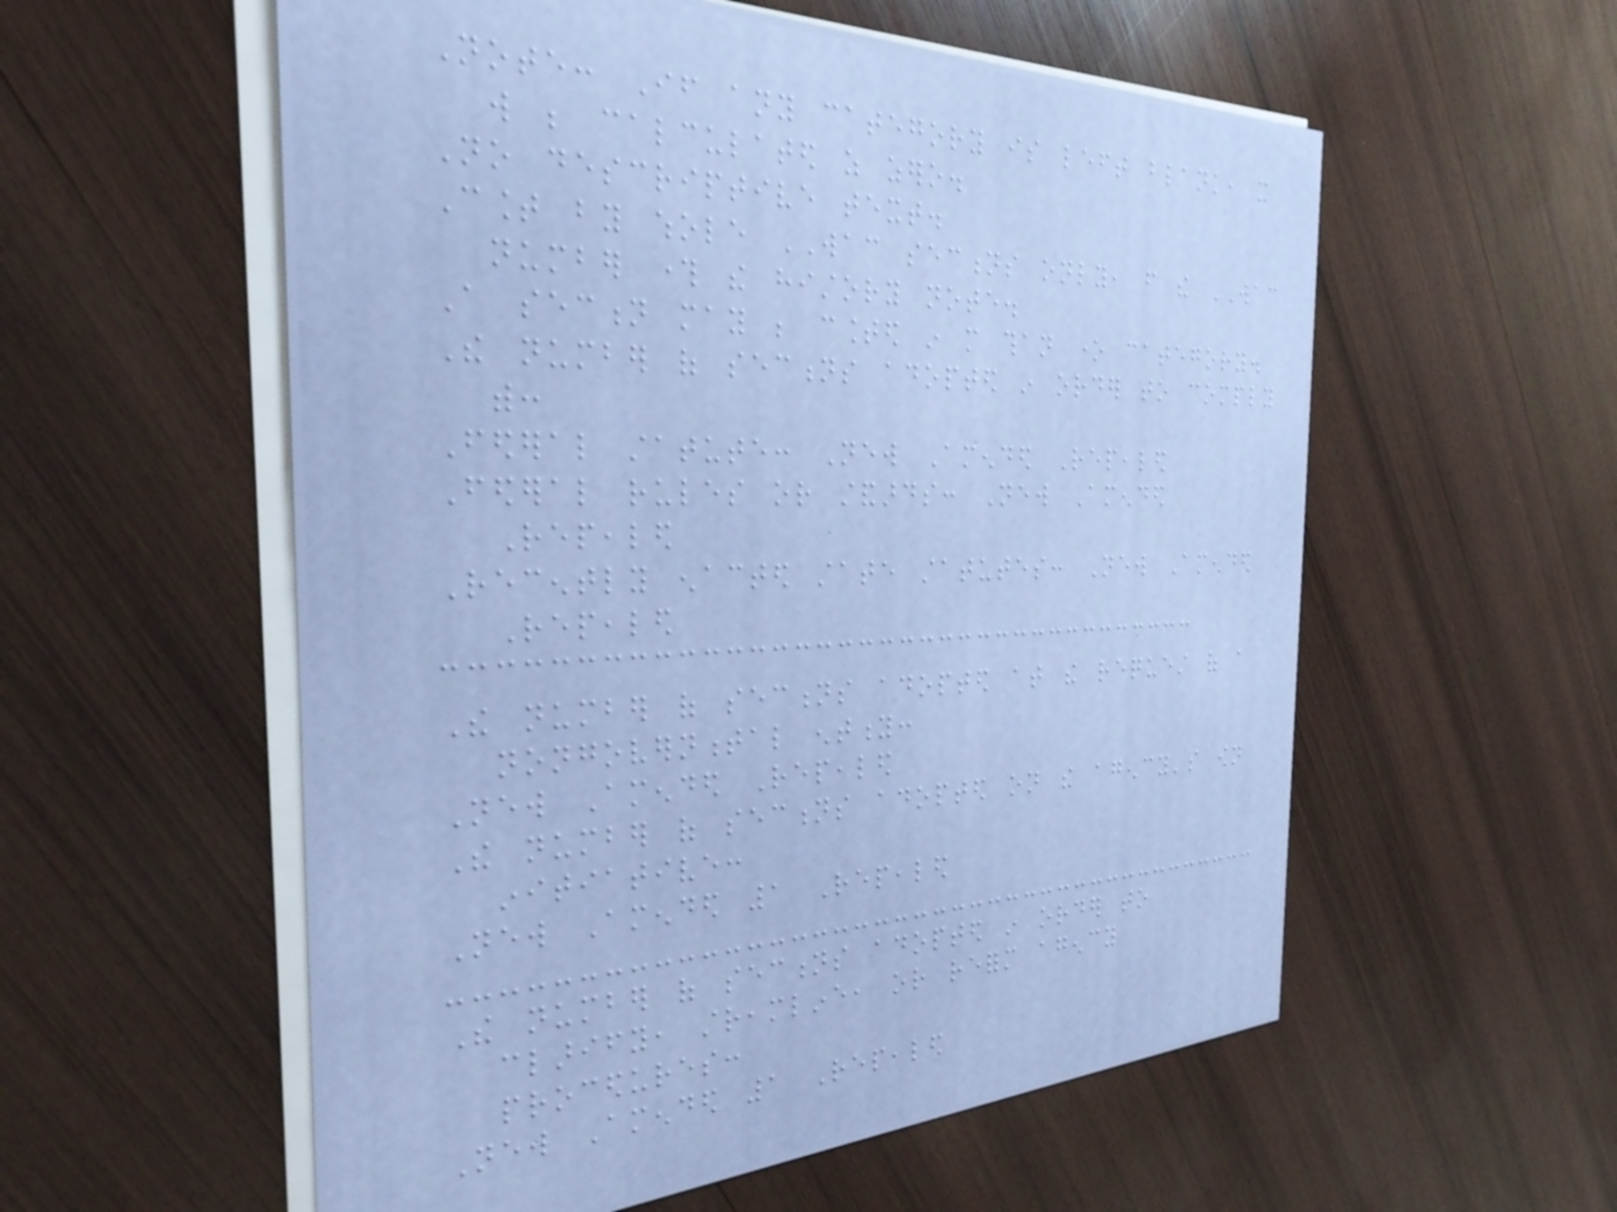Note: If any category is left blank, it
will be calculated as zero.
No descriptive text.
Count by whole WAC sections only, from the WAC
number through the history note.
A section may be counted in more than one category.
The number of sections adopted in order to comply
with:
Federal statute: New Amended Repealed
Federal rules or standards: New Amended
Repealed
Recently enacted state statutes: New Amended
Repealed
The number of sections adopted at the request of a
nongovernmental entity:
New Amended Repealed
The number of sections adopted on the agency's own
initiative:
New Amended 1 Repealed
The number of sections adopted in order to
clarify, streamline, or reform agency
procedures:
New Amended 1 Repealed
